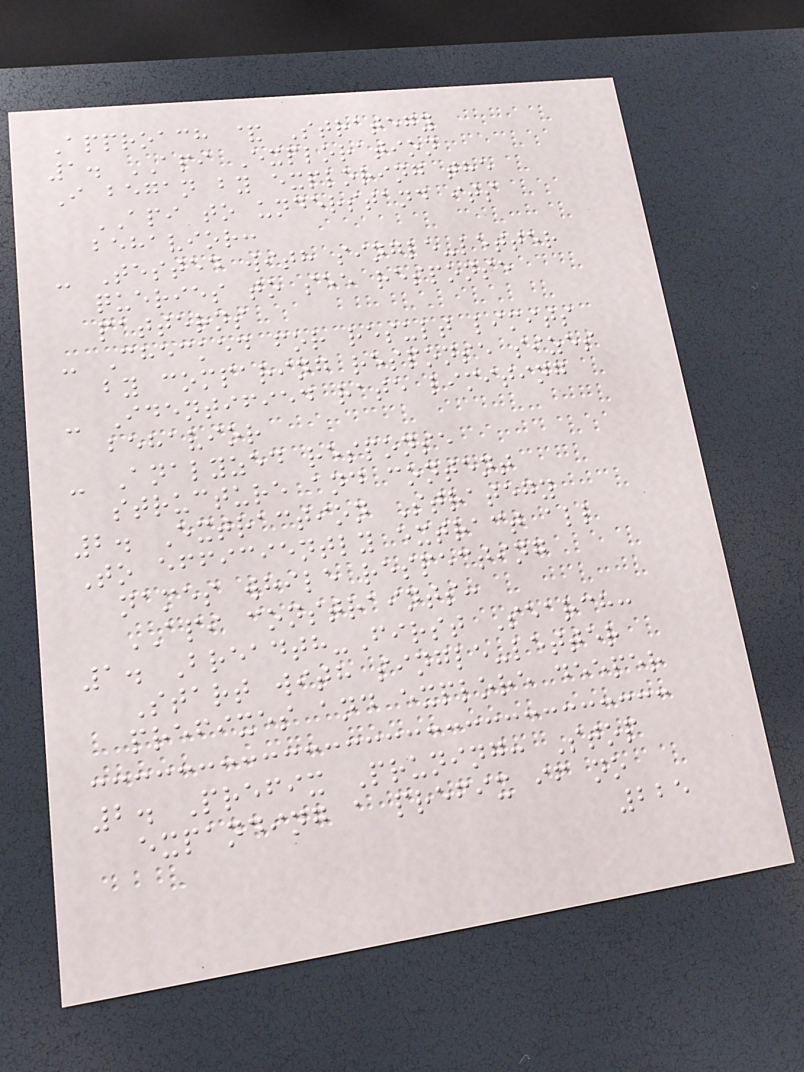Approach & Strategy
1. API Exploration
I began by exploring the
API to understand its
behavior:
- Tested with single-letter
queries to see response
patterns
- Checked for result limits
by comparing response sizes
- Identified rate limiting
behavior
- Analyzed response
structure and content
2. Extraction Strategy
To efficiently extract all
names while respecting
API constraints:
1. Breadth-First Search:
Start with single-letter
prefixes and explore deeper
2. Prefix Pruning: Stop
expanding a prefix if no
225
